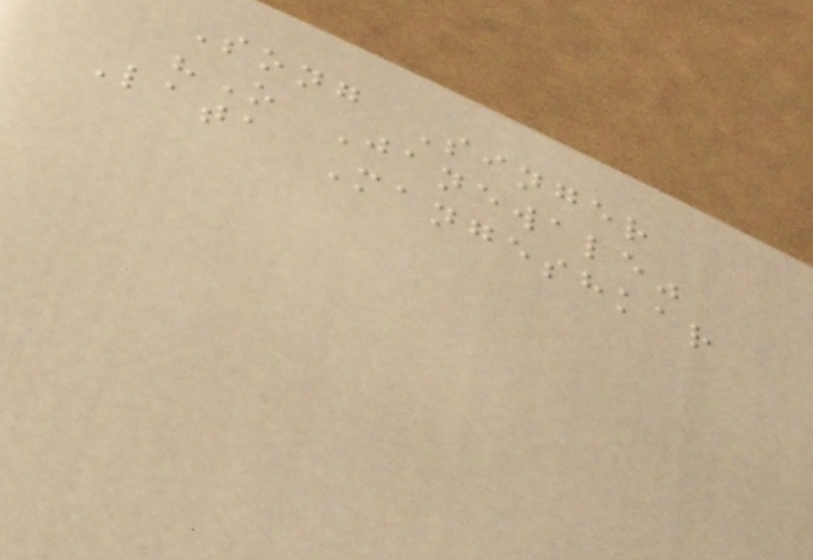Song Singer
"O Janewale"
Lata Mangeshkar
